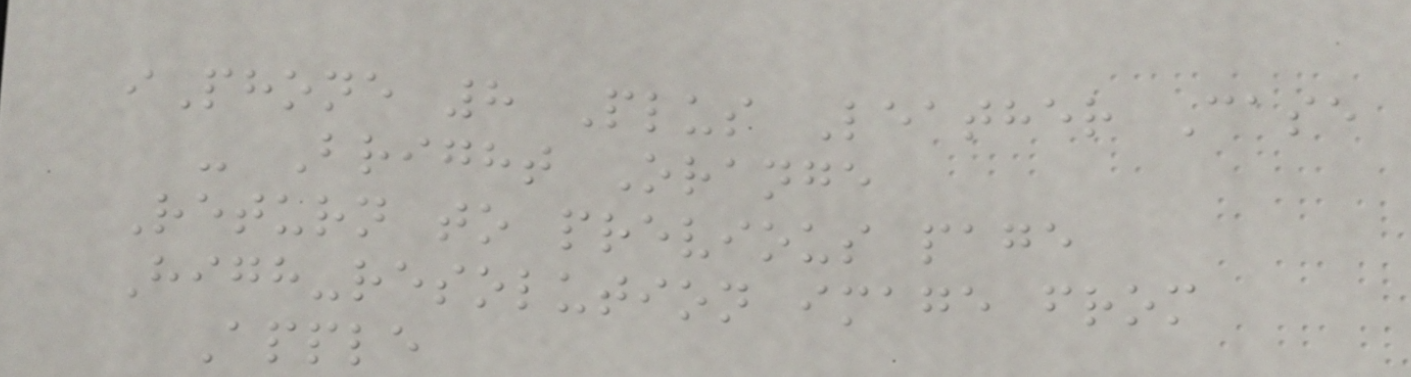iPhone 8 Plus Leather Case
- Bright Orange
Return to previous page
High-resolution image from
Apple
